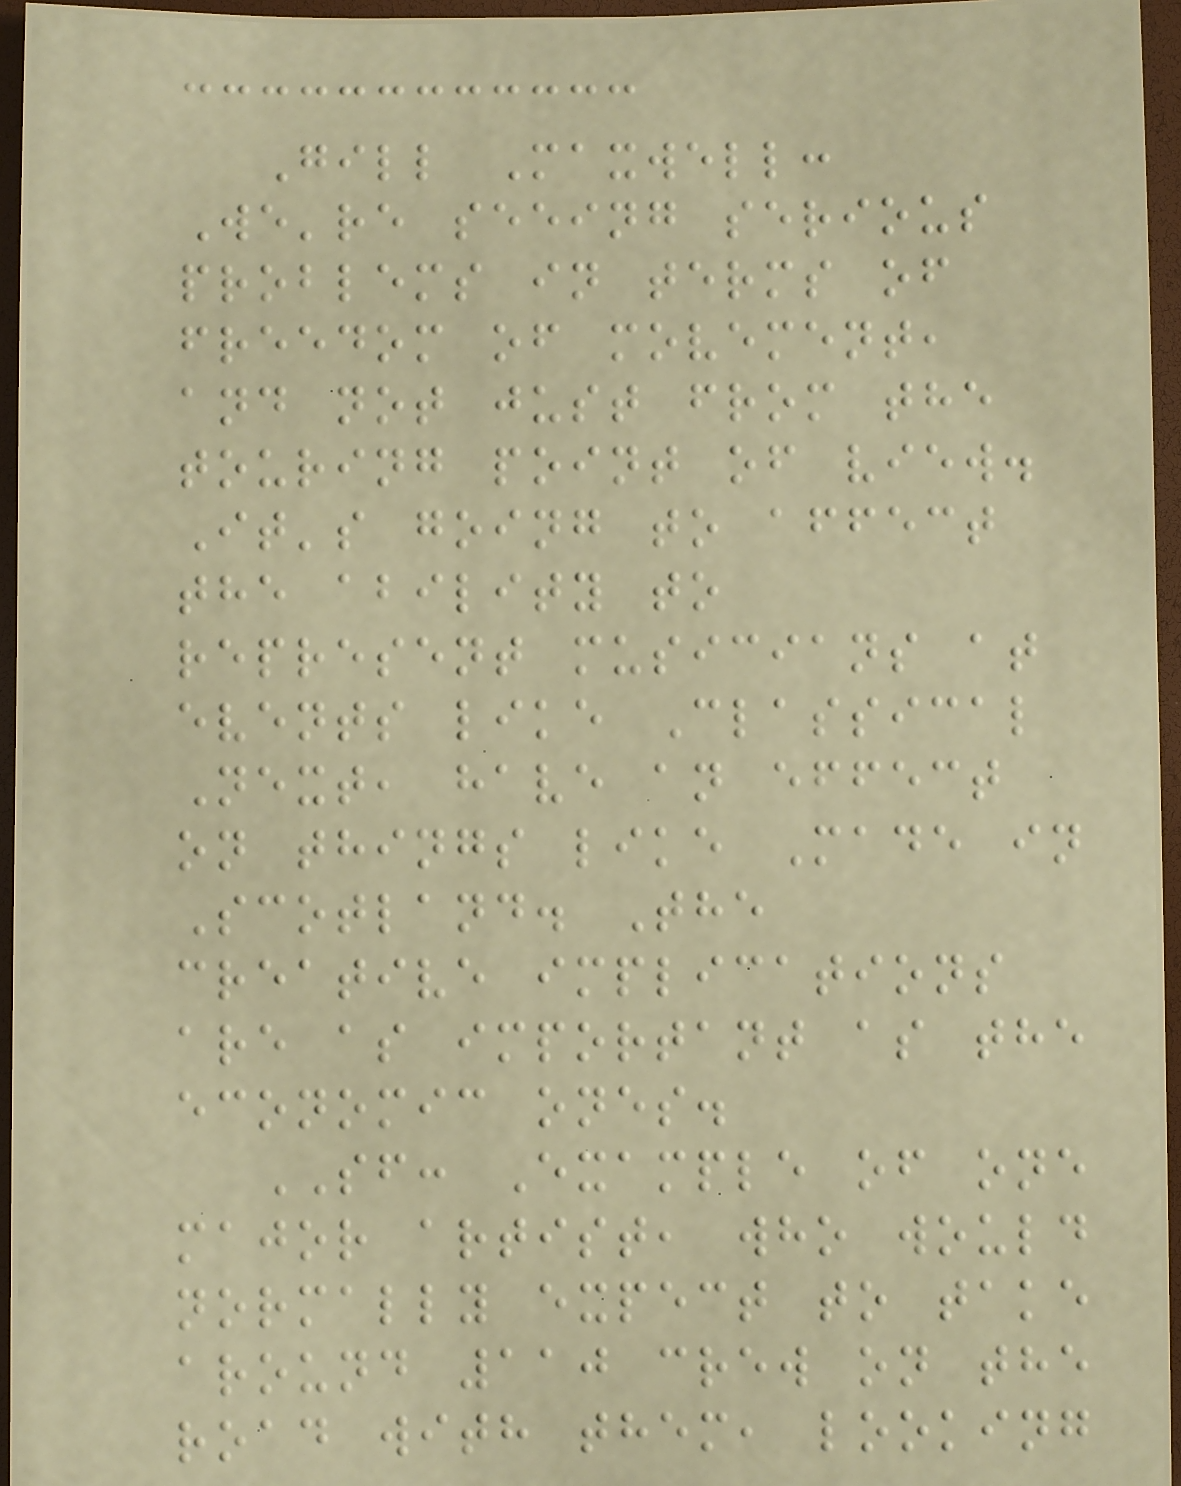Gill Maxwell:
We're seeing serious
problems in terms of
freedom of movement,
and not just from the
touring point of view.
It's going to affect
the ability to
represent musicians at
events like Classical
Next, have an effect
on things like Made in
Scotland. The
creative implications
are as important as the
economic ones.
SF: Example of one
major artist, who would
normally expect to take
around 110 crew on the
road with them, looking
